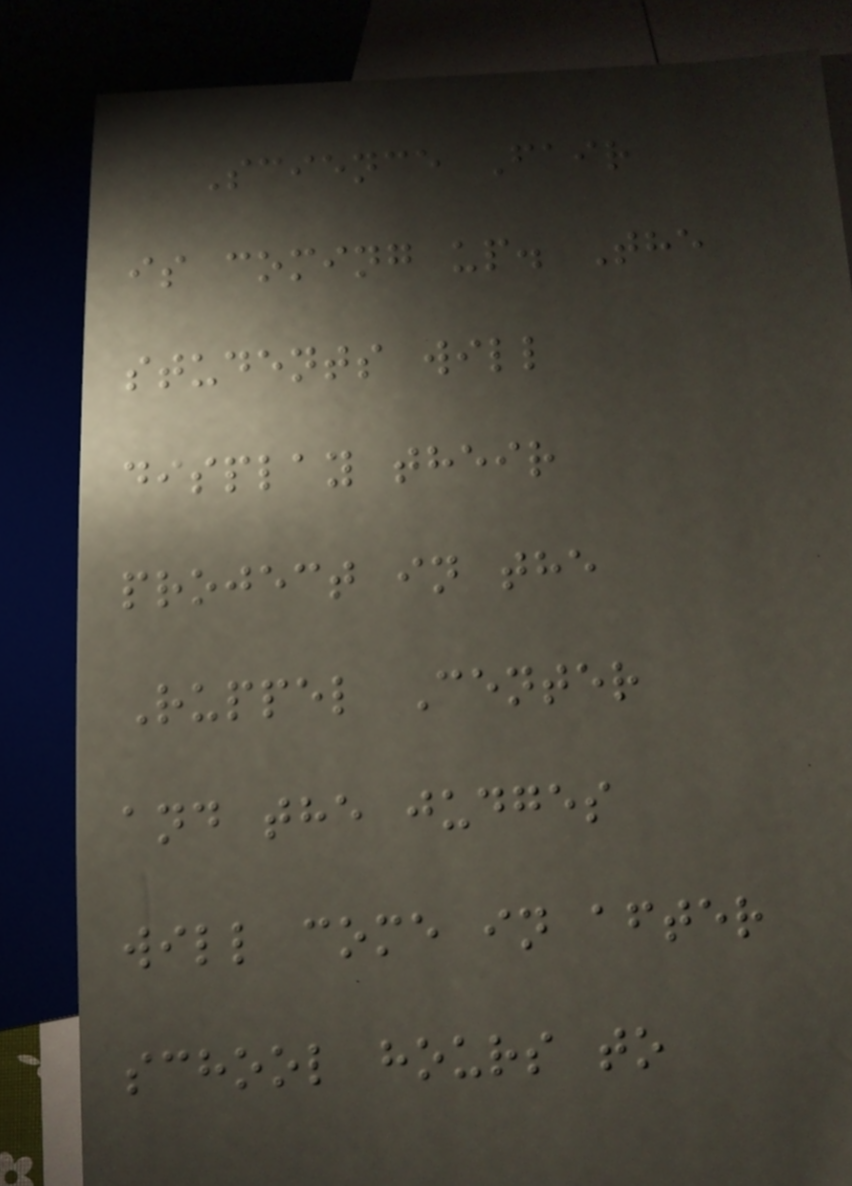Science Fair
is coming up. The
students will
display their
project in the
Ruppel Center
and the judges
will come in after
school hours to
